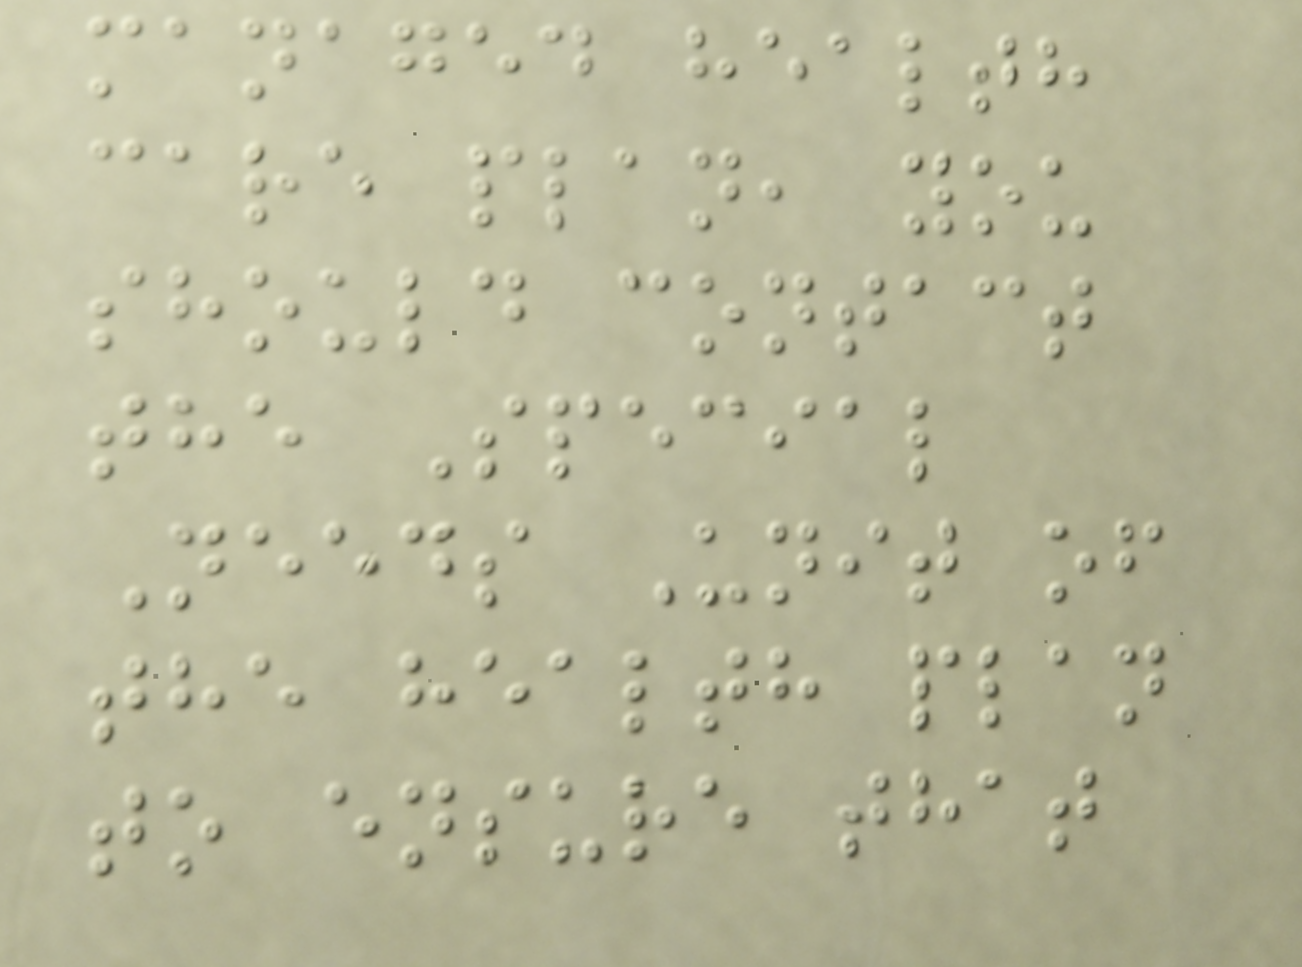managed health
care plan, you
should contact
the Special
Needs Unit of
the health plan
to ensure that
